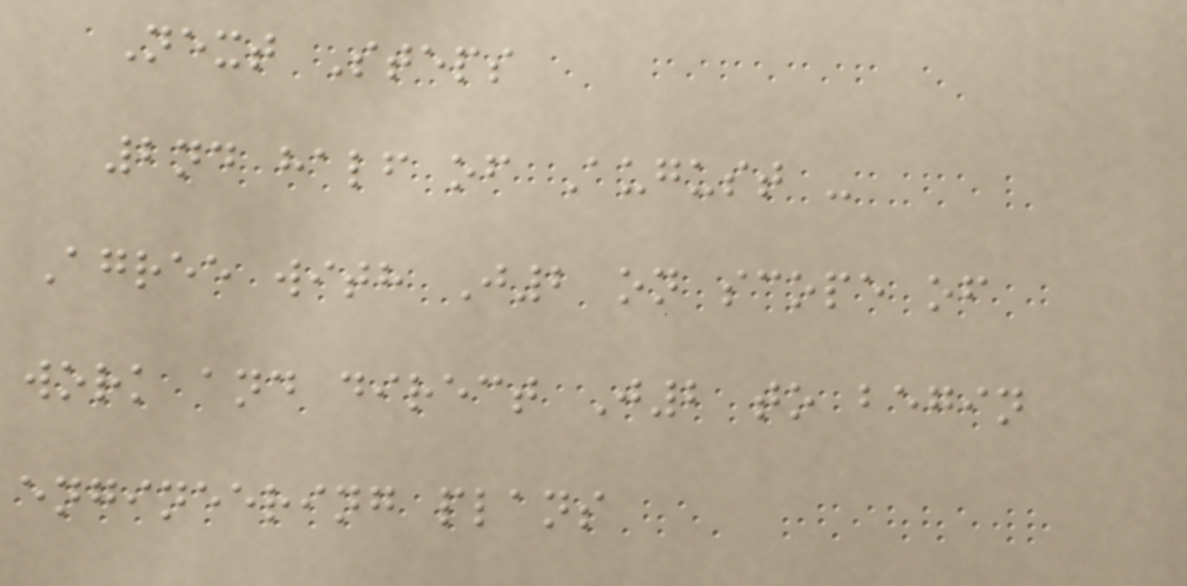Next Steps
2nd half of August -
Agree with J2 on scope of
work and direct J2 to begin
engineering plans
